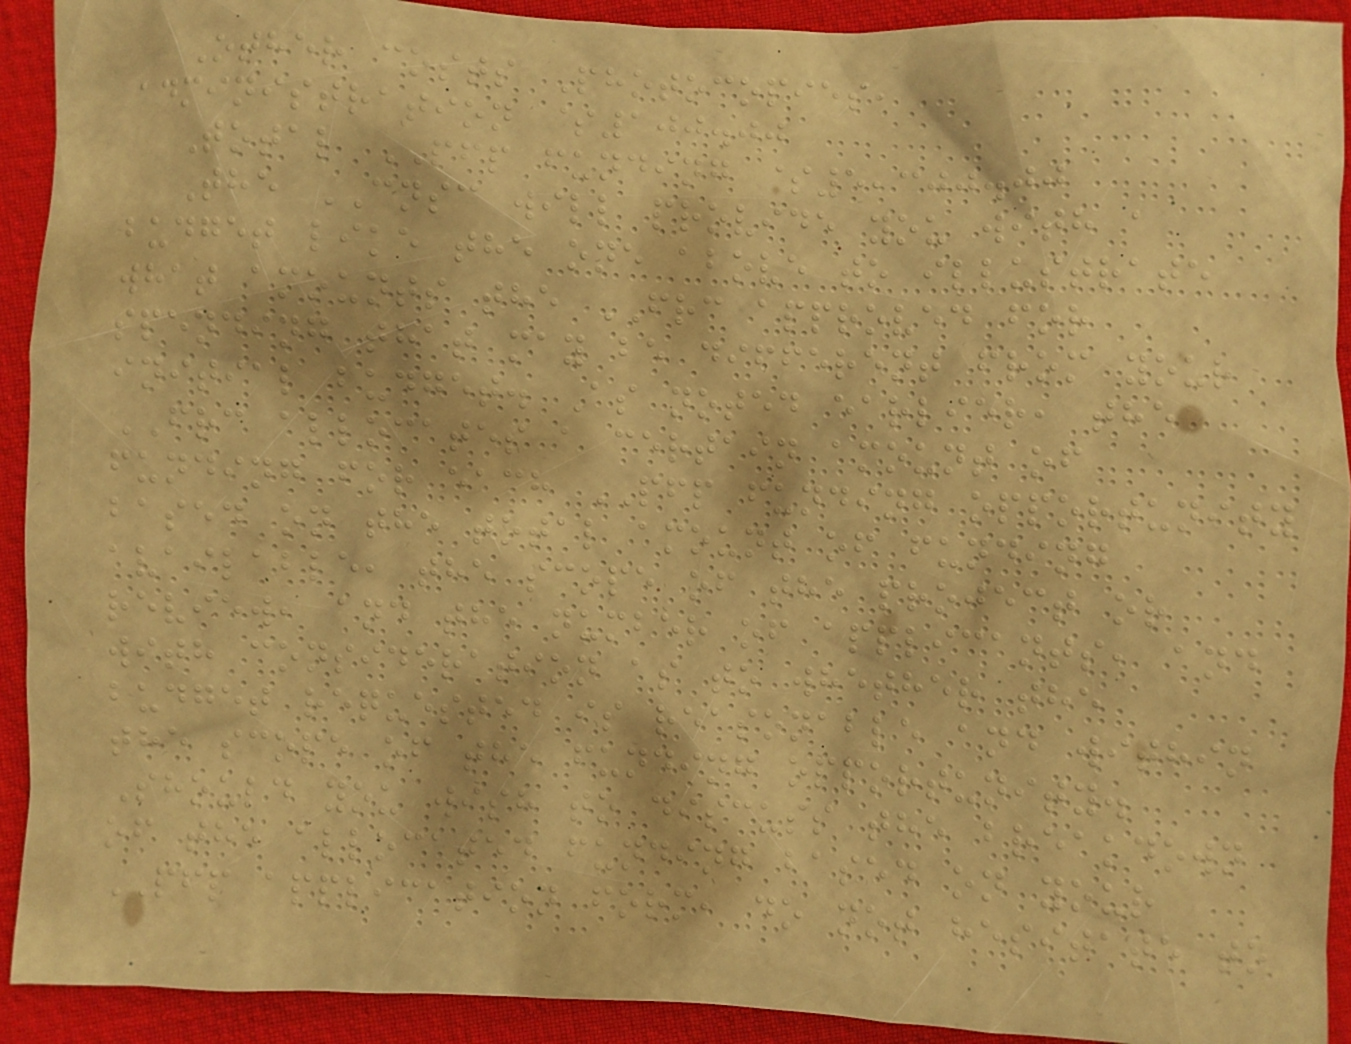Other costs Photocopies,
administration $100.00
Total PFP funding $5,300.00
The CNSC will provide you with a
budget like the one above to illustrate
what amounts the FRC approved for
spending that may be different from your
initial budget. As noted earlier, the
FRC allocates a certain amount of
funding for each PFP funding opportunity
based on the total amount of funding
available, the scope of the project or
review, and the number of applicants, and
with consideration as to whether the
budget requested is reasonable and within
the scope of the funding opportunity.
Should you wish to discuss the breakdown
of the allocated funding based on your
PFP application form, do not hesitate to
